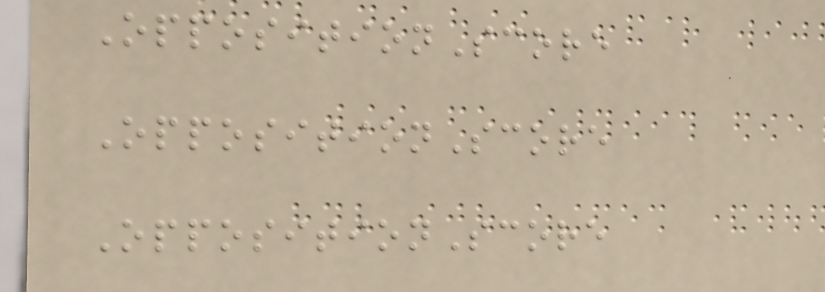OppositionScore
OppositionScore
OppositionScore
